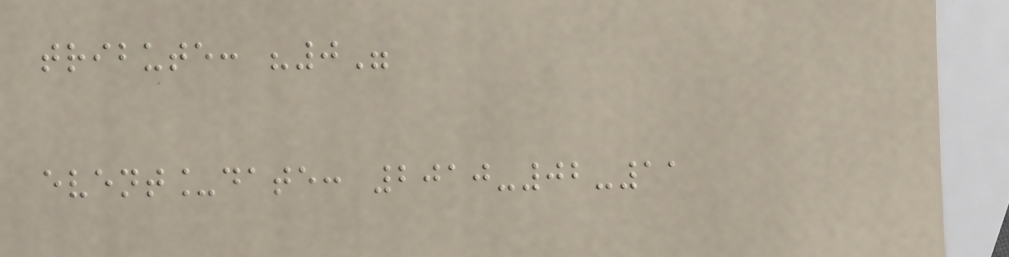tribute: "0"
event_date: 2010-02-11
